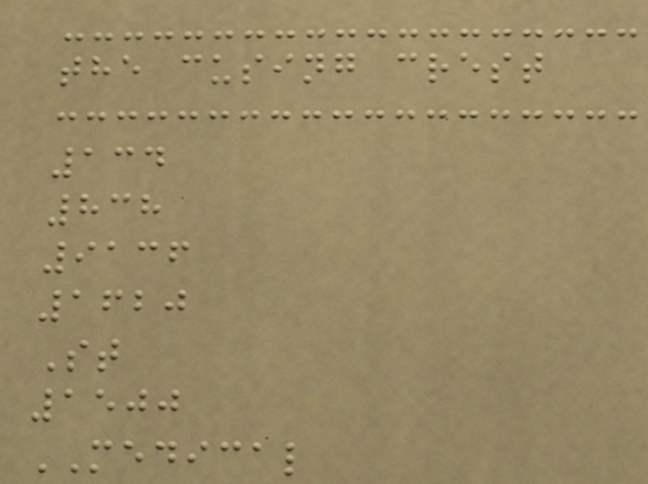the cusing crest
134
838
9136
1620
St
1500
MEDICAL
